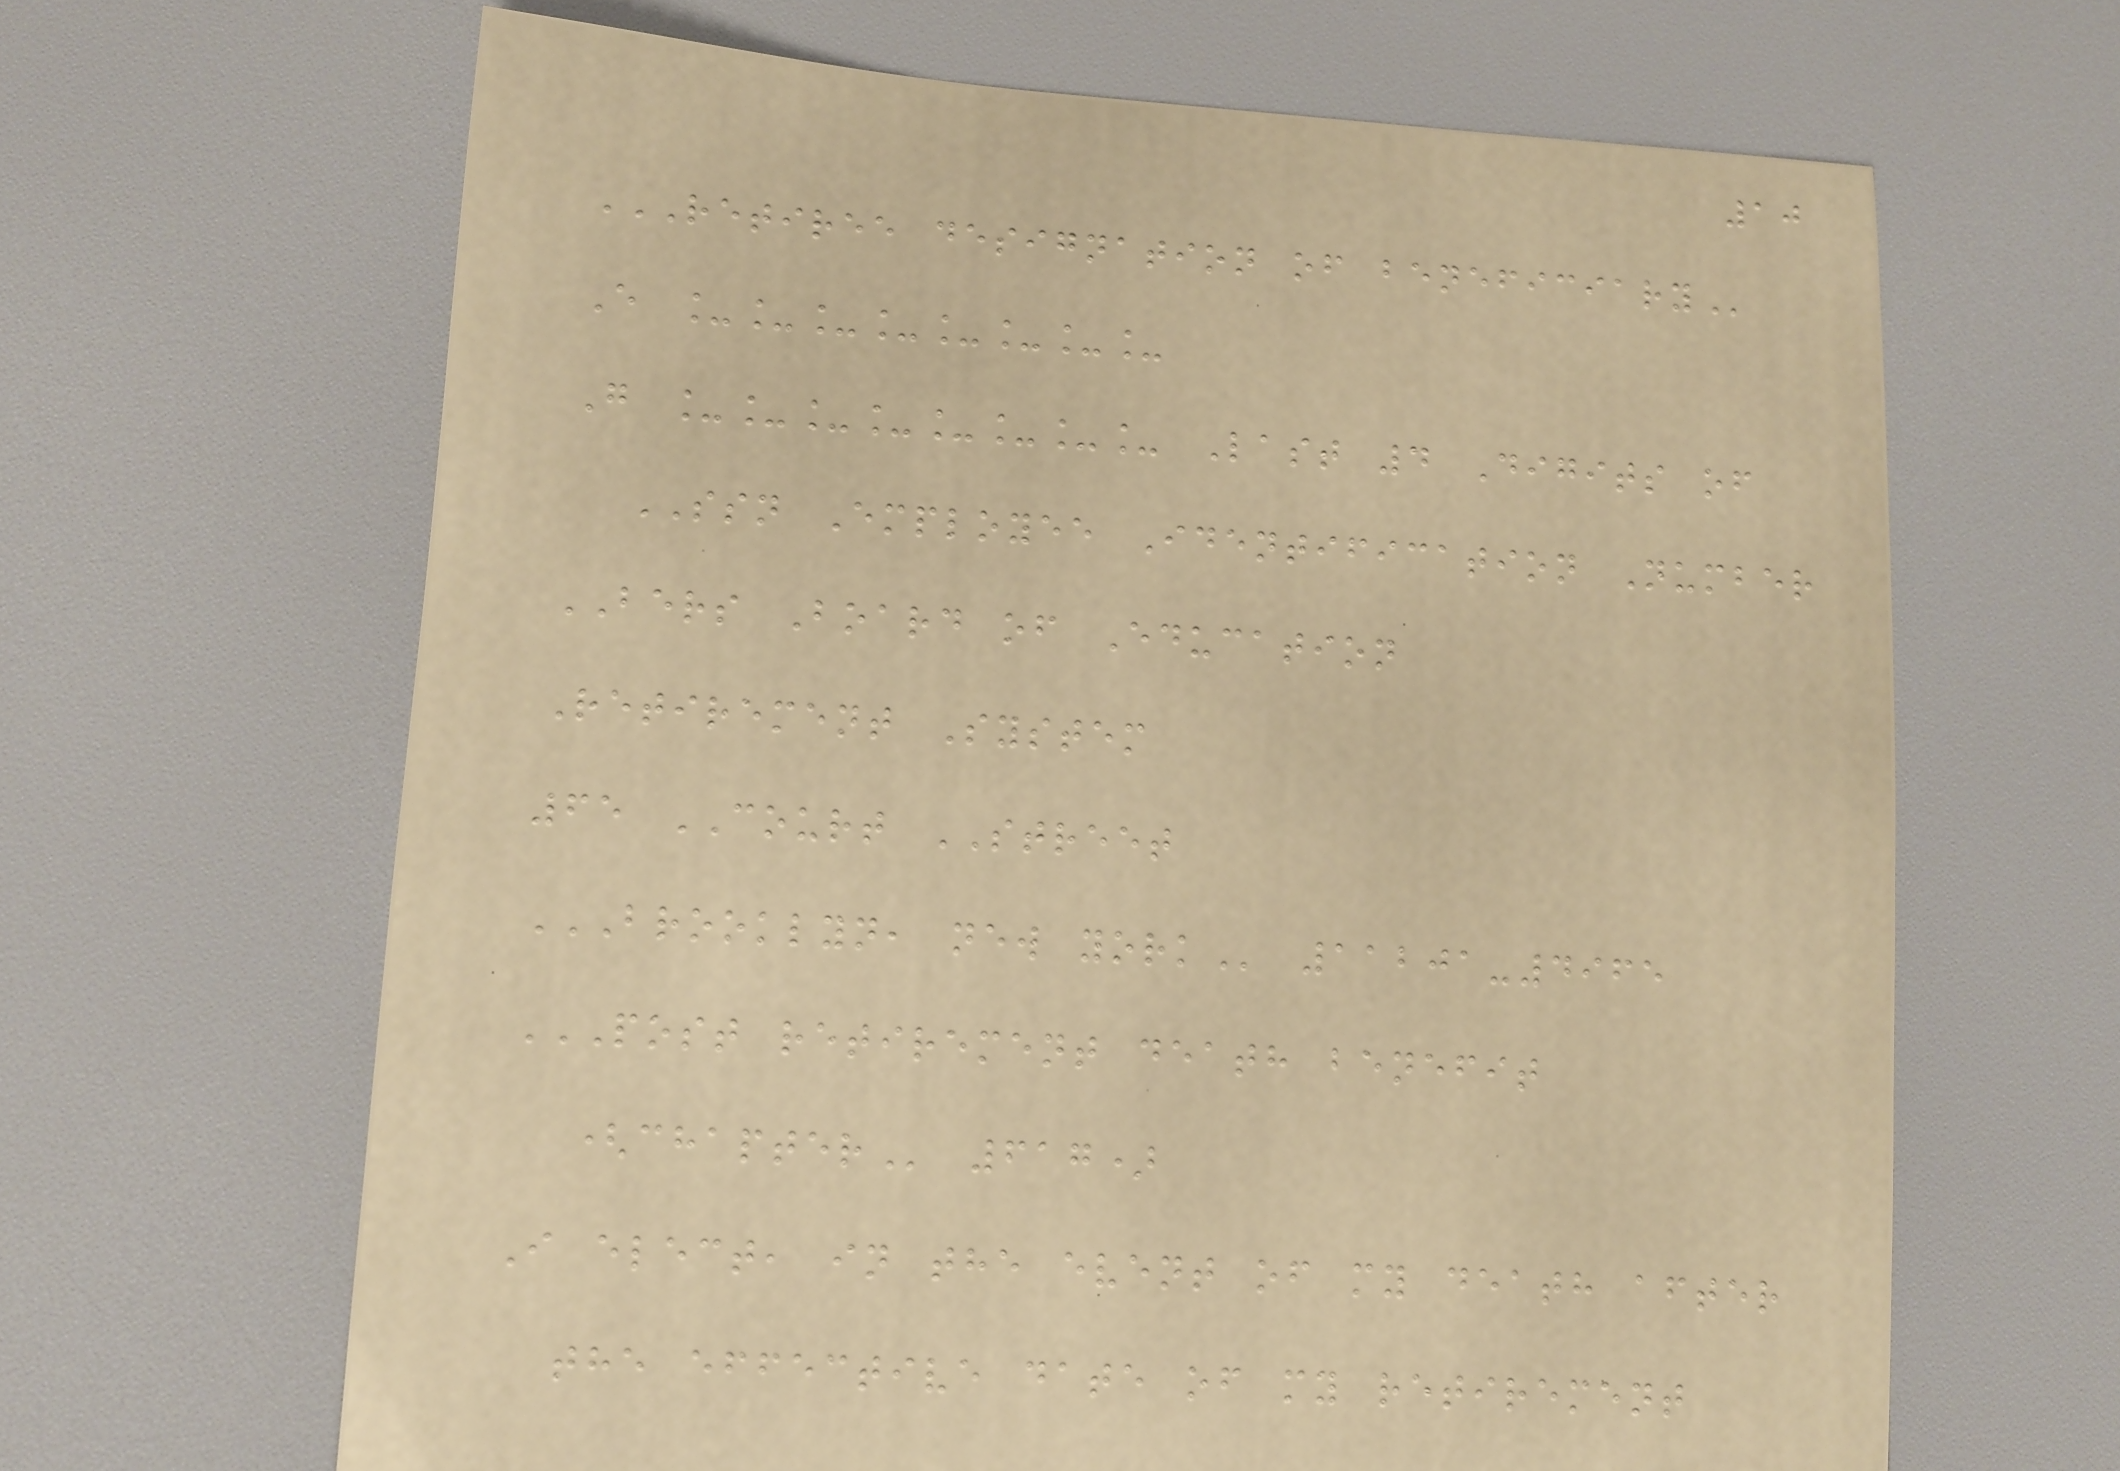10
RETIREE DESIGNATION OF BENEFICIARY
E ________
G ________ Last 4 Digits of
SSN Employee Identification Number
BERS Board of Education
Retirement System
65 COURT STREET
BROOKLYN, NEW YORK 11201-4965
POST RETIREMENT DEATH BENEFIT
(CHAPTER 617)
I elect, in the event of my death after
the effective date of my retirement
